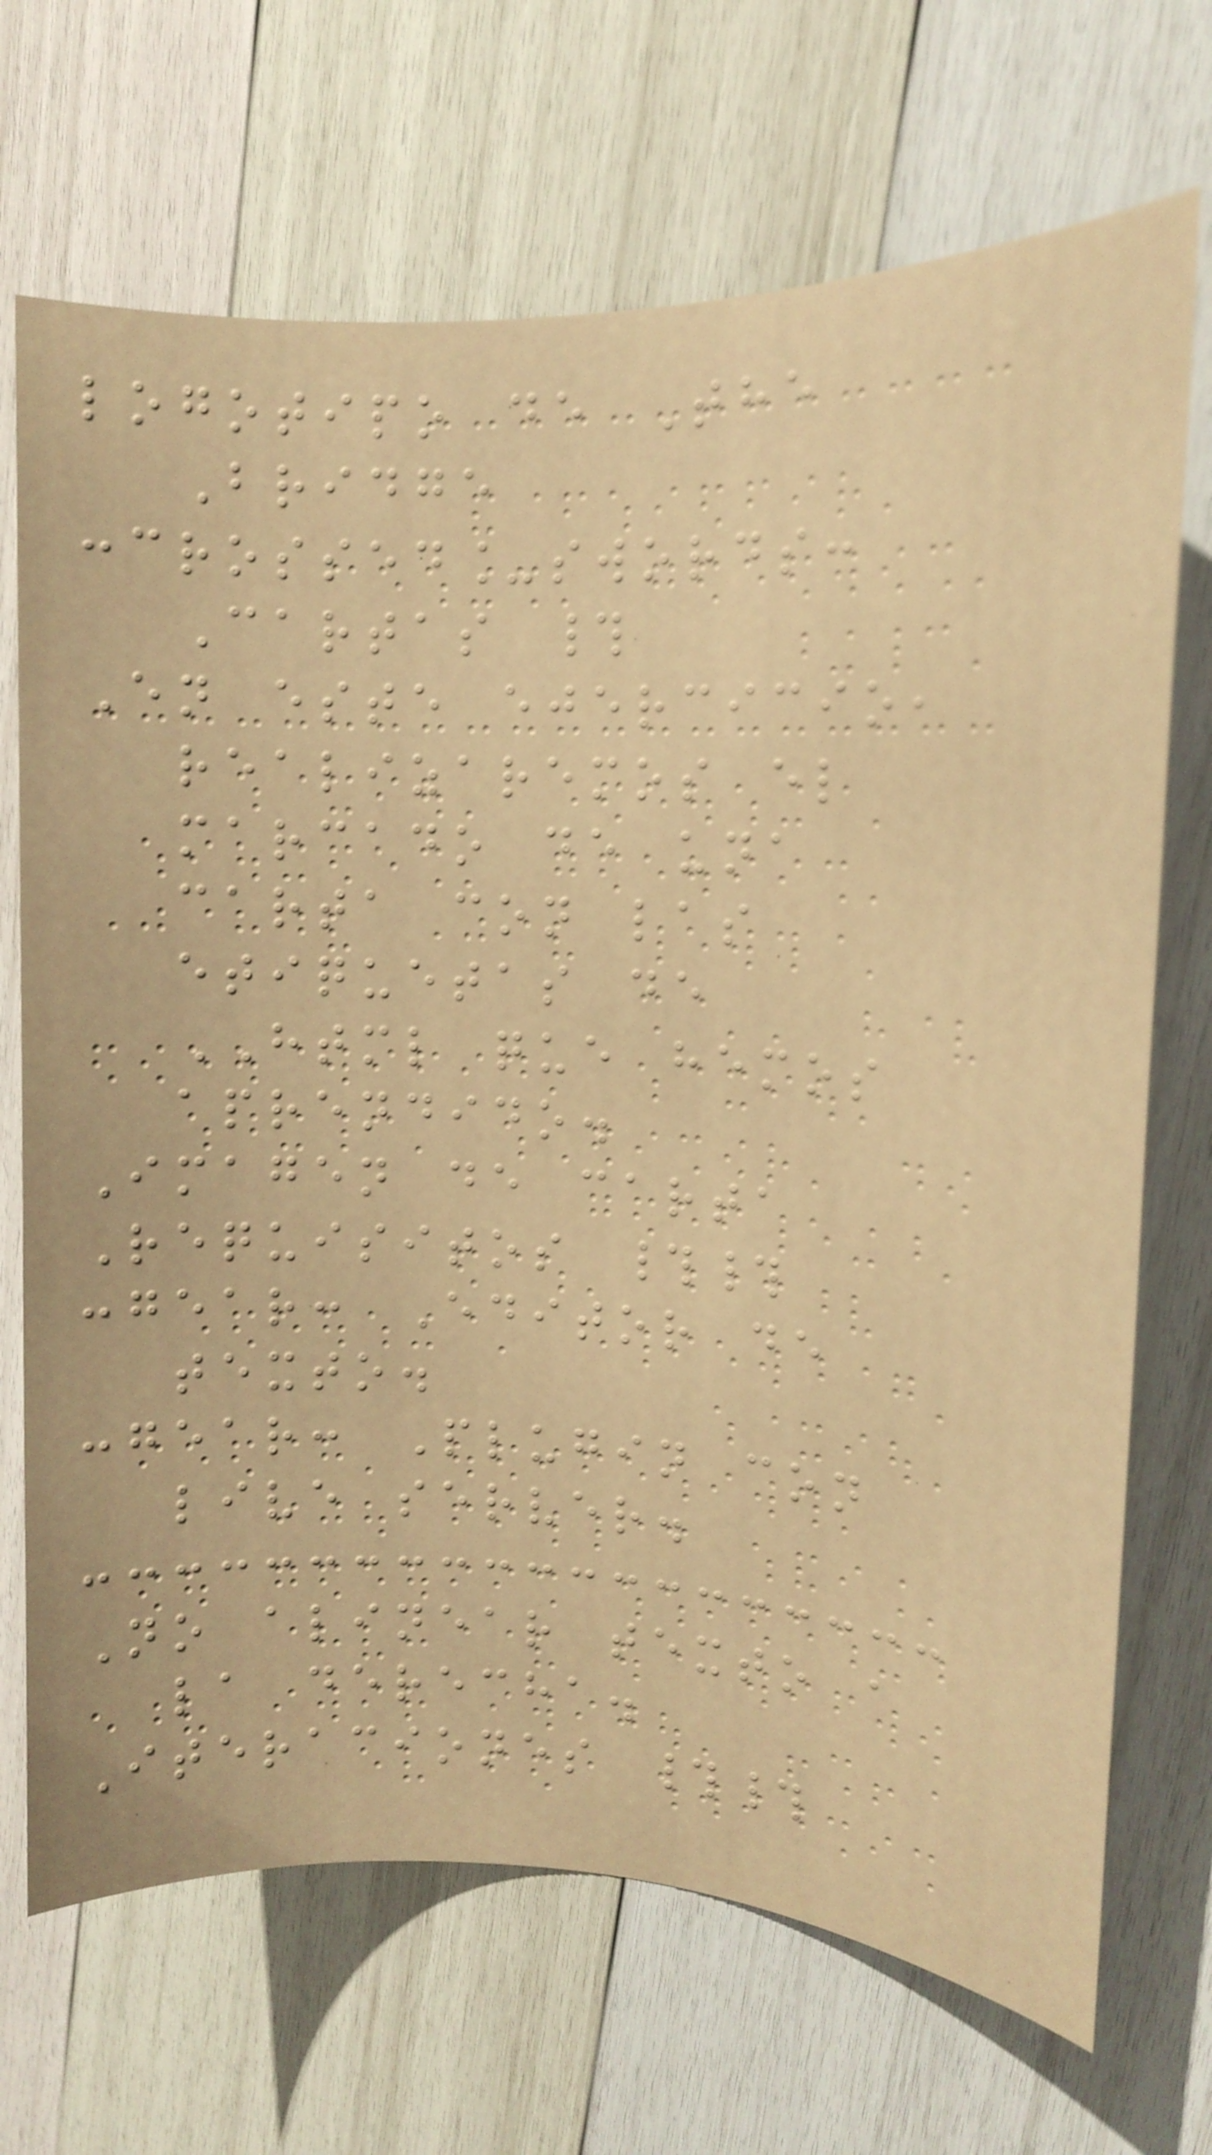logotipo de The
Bridge
:crossed_swords:
Cartas #
En este ejercicio,
realizaremos el
marcado de una
carta con las
etiquetas de
HTML que hemos
aprendido.
Imagen de carta
Requisitos ##
:gear: Editor de
texto.
:gear: Plugin con
live server.
No alinear texto a
la derecha.
Iteraciones ##
